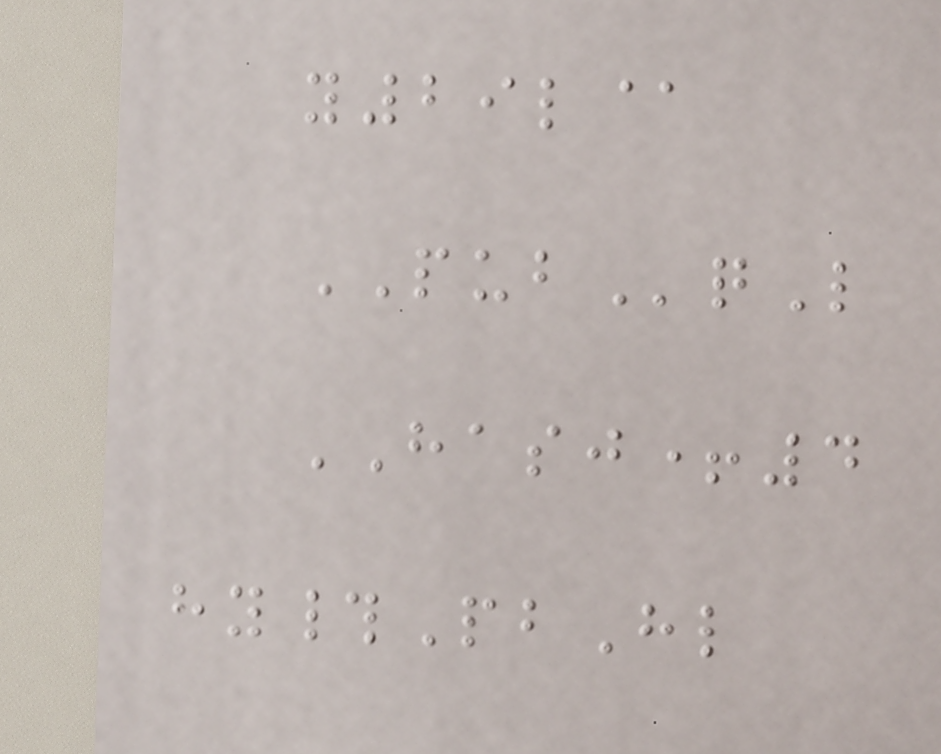y29l@
PUBqL
HASJ+4
hy#PbHl
